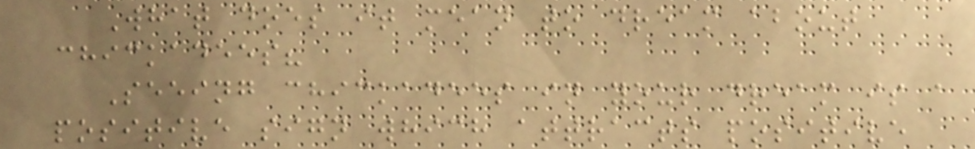What does it mean to dream about
chickadees?
Seeing chickadees in your dream is a
positive sign which attracts positive
